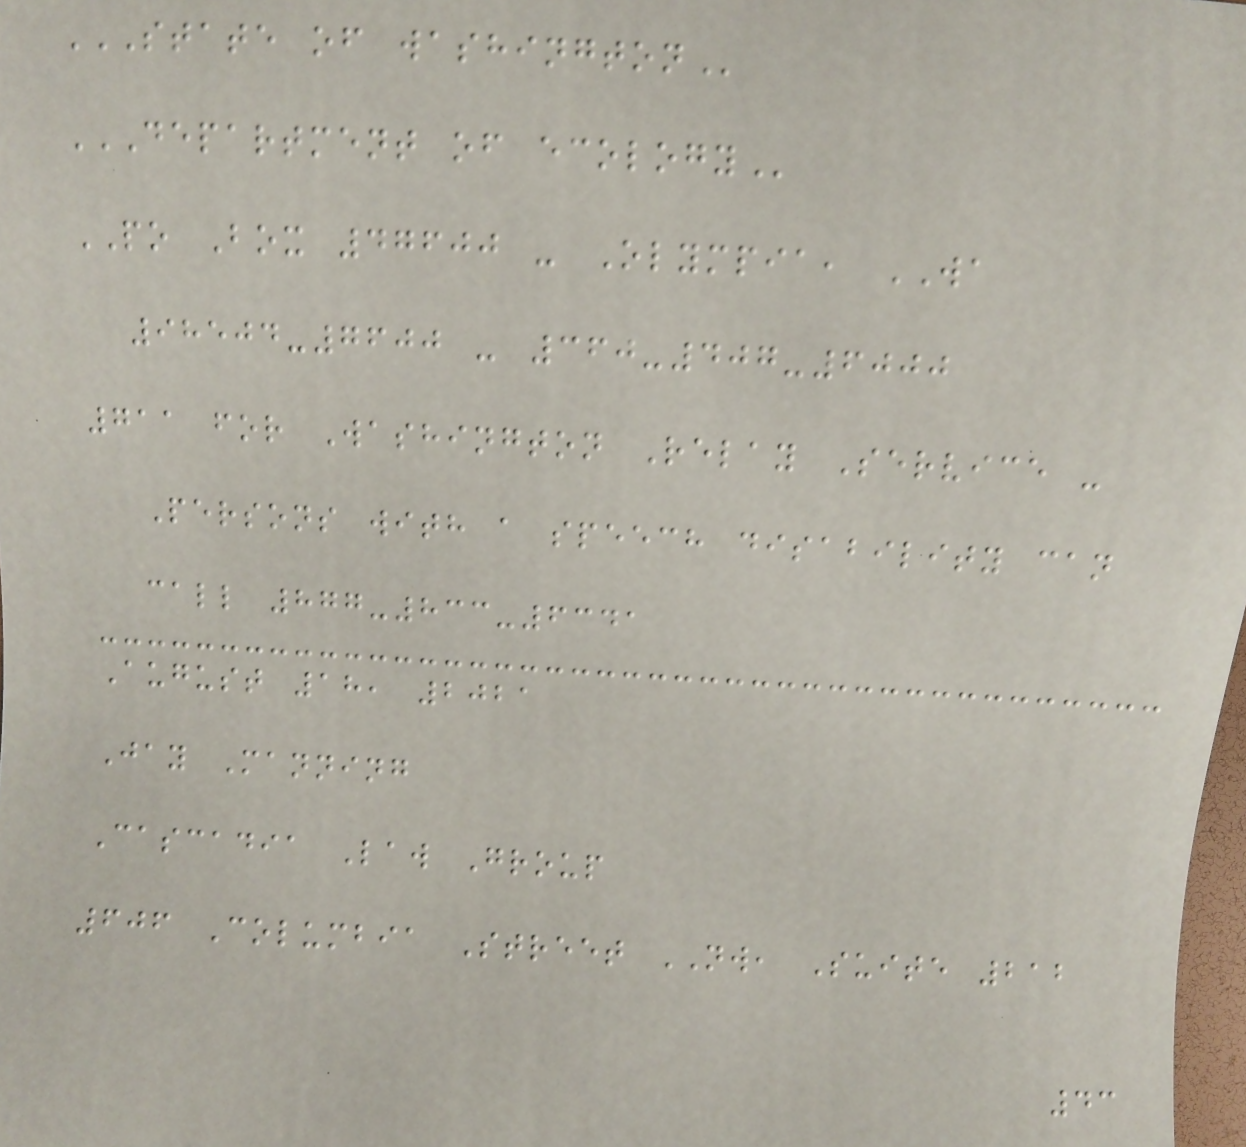STATE OF WASHINGTON
DEPARTMENT OF ECOLOGY
PO Box 47600 - Olympia, WA
98504-7600 - 360-407-6000
711 for Washington Relay Service -
Persons with a speech disability can
call 877-833-6341
August 18, 2021
Jay Manning
Cascadia Law Group
606 Columbia Street NW, Suite 212
43
